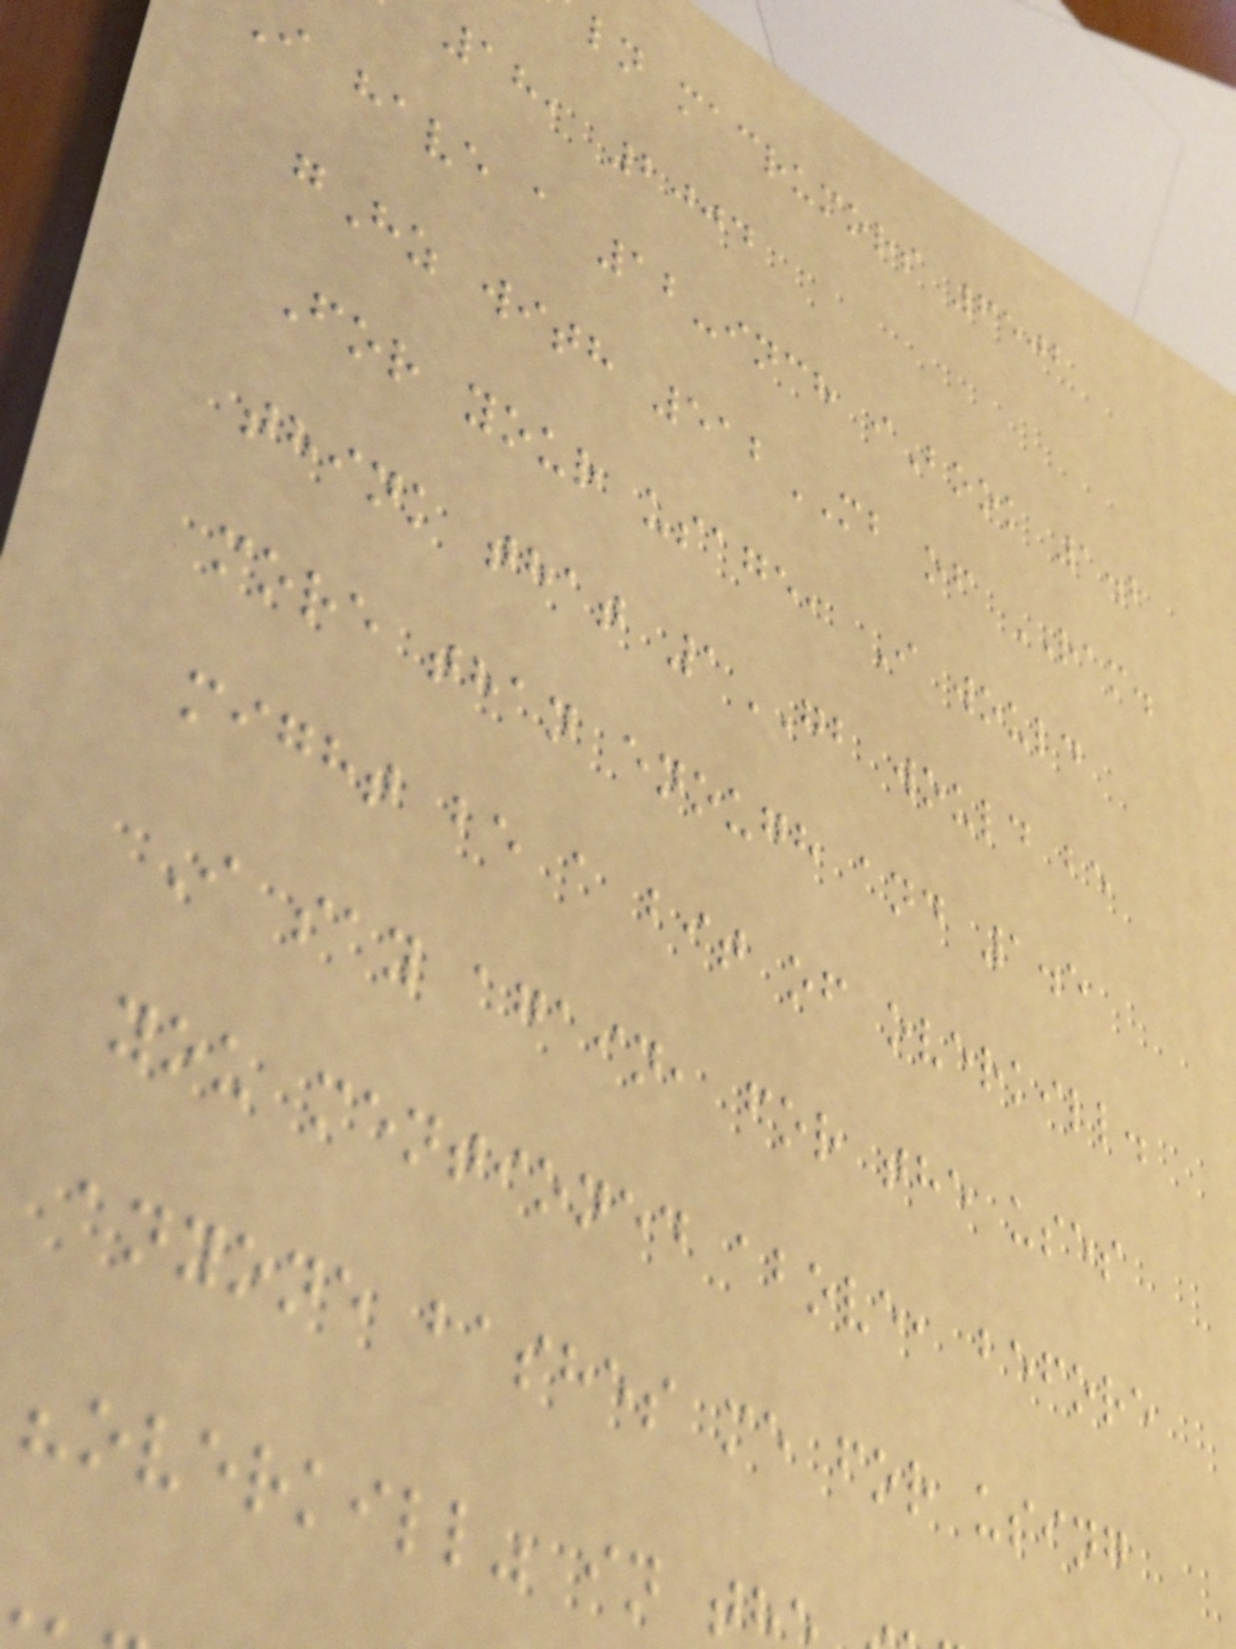ln macrumors 6502
18, 2004
i have a 12-inch iBook 1.2
gHz with 512MB of RAM.
For your usage, I would
think that 1GB would be
more than enough and 1.5
might be a bit of overkill.
I say again, for the uses
you mentioned above, before
anyone bashes me for using
"overkill" in t
